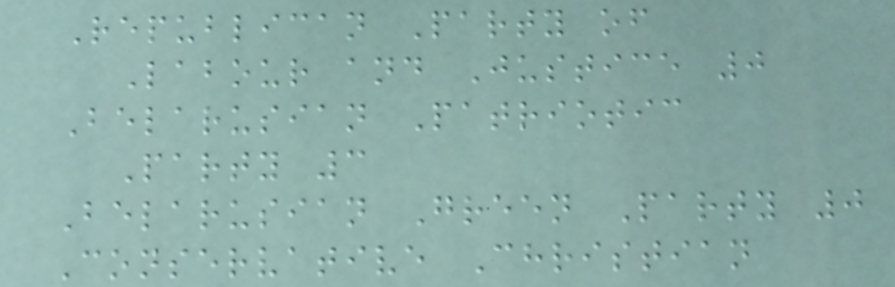Republican Party of
Labour and Justice 0
Belarusian Patriotic
Party 3
Belarusian Green Party 0
Conservative Christian
